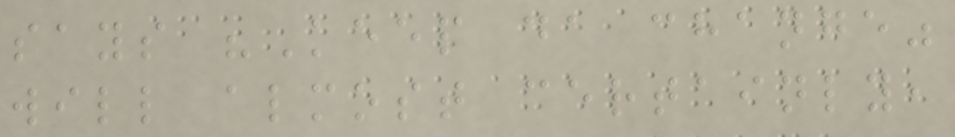says "Keep da change"
will almost certainly,
